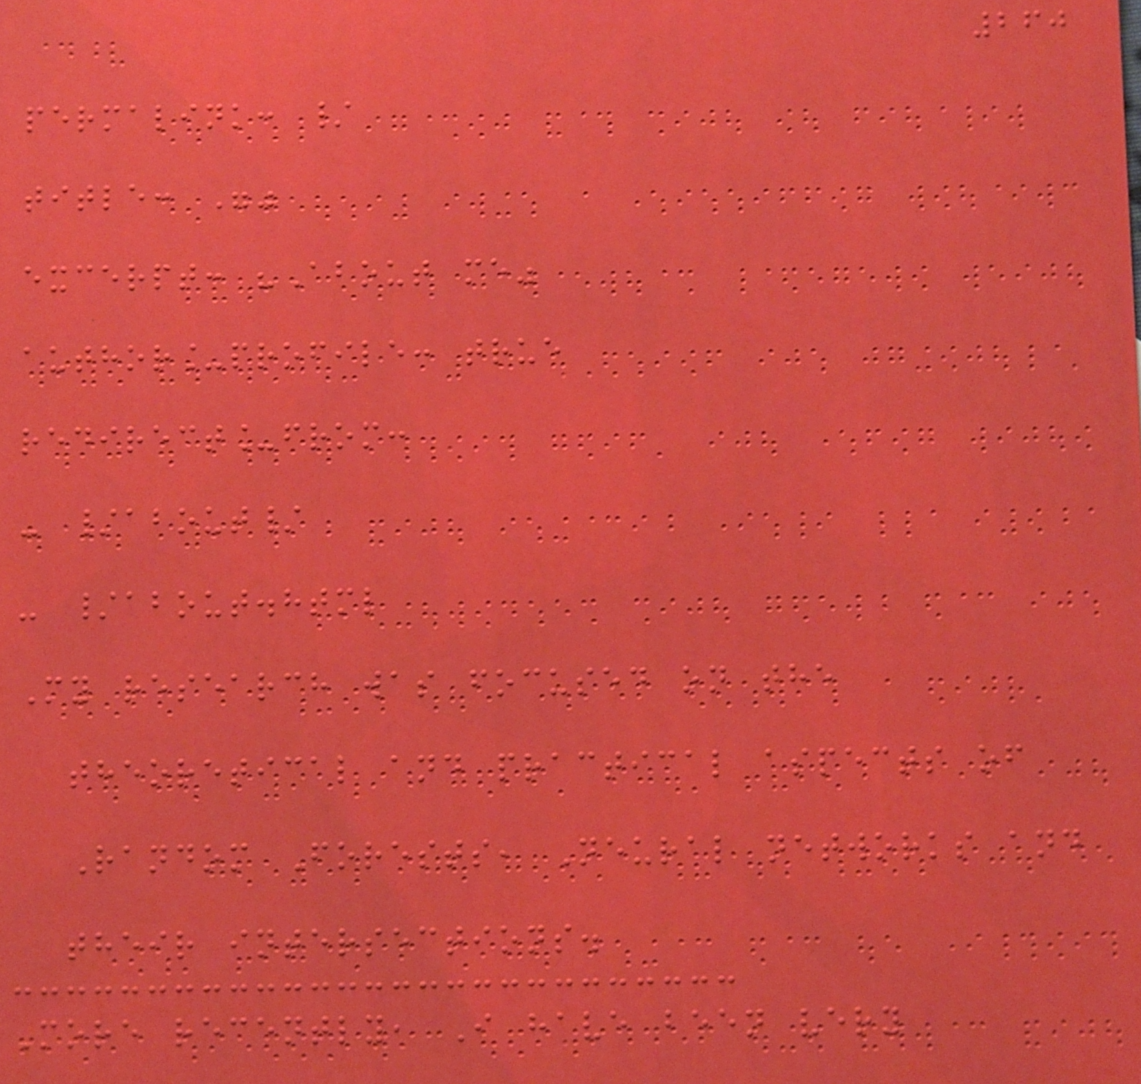260
permalink: /
title: ""
excerpt: "About me"
author_profile: true
redirect_from:
- /about/
- /about.html
My research was focused on the
theoretical and practical aspects of
Random Forests, Neural networks and
their intersections.
More recently, I have been very
